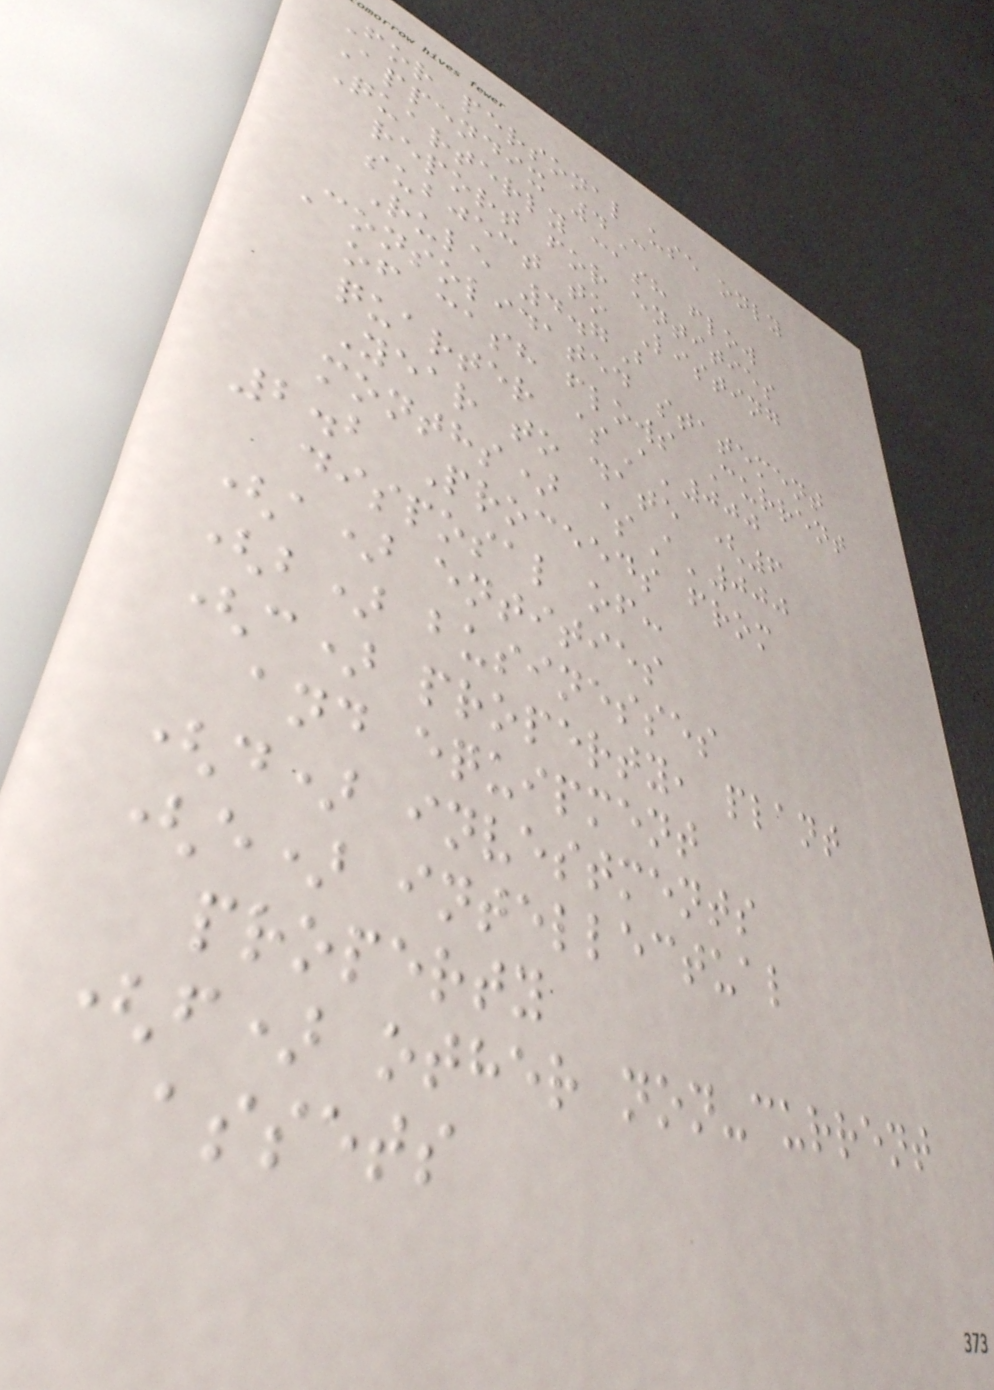For personal use only
Appendix 4C
Quarterly cash flow
report for entities
subject to Listing
Rule 4.7B
Consolidated statement
of cash flows Current
quarter $A'000
Year to date (6
months) $A'000
2.2 Proceeds from
disposal of:
(a) entities
(b) businesses
(c) property, plant
and equipment
(d) investments
(e) intellectual
property
(f) other non-current
assets
